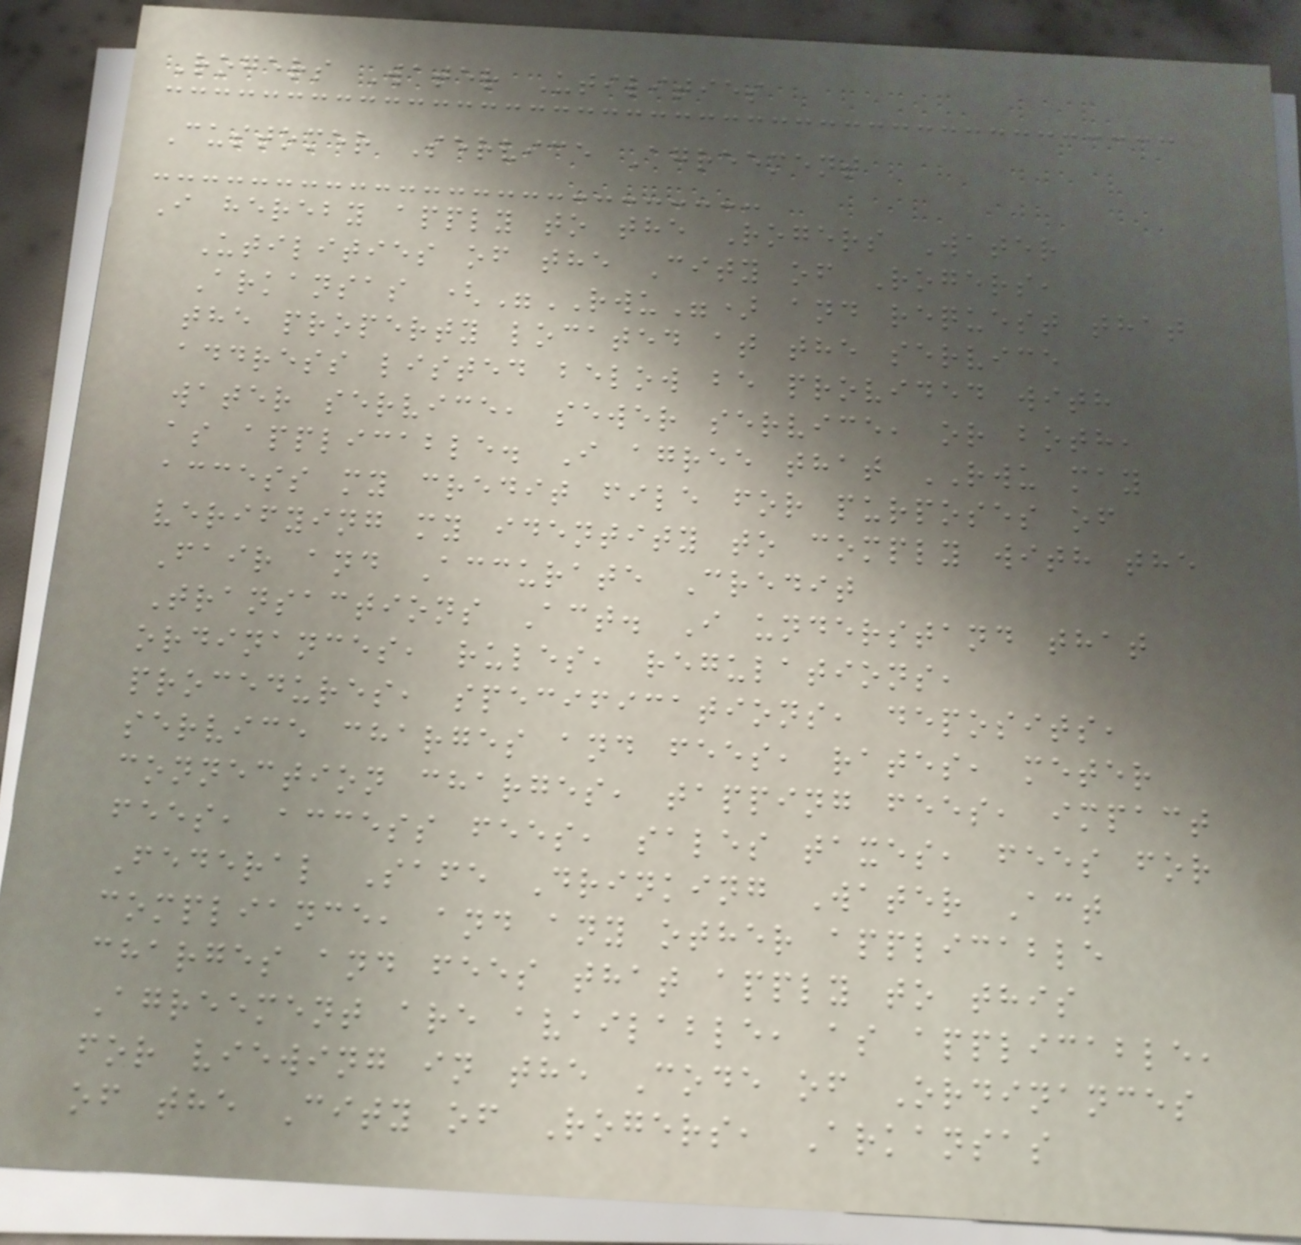Rogers Water Utilities
Customer Service Agreement
I hereby apply to the Rogers Water
Utilities of the City of Rogers,
Arkansas ("RWU") and request that
the property located at the service
address listed below be provided with
water service, sewer service, or both,
as applicable. I agree that RWU may
access my credit file for purposes of
verifying my identity to comply with the
Fair and Accurate Credit
Transactions Act. I understand that
ordinances, rules, regulations,
procedures, specifications, deposits,
service charges and fees, rates, meter
connection charges, tapping fees, impact
fees, access fees, sales taxes, fees for
Federal Safe Drinking Water Act
compliance, and any other applicable
charges and fees that apply to this
Agreement are available, as applicable,
for viewing in the Code of Ordinances
of the City of Rogers, Arkansas
